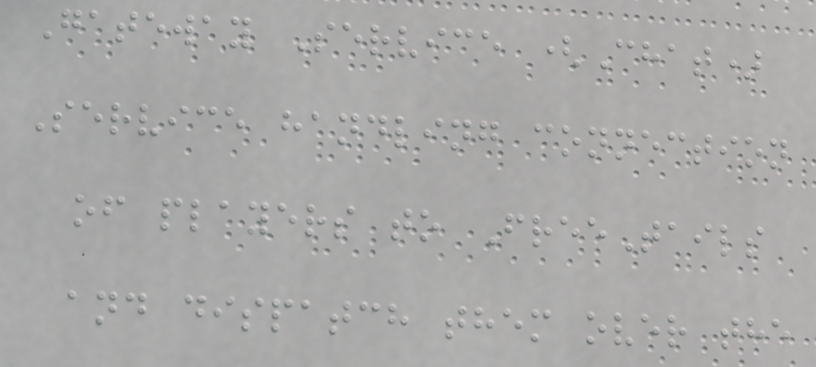Gateway Service (Chat)
Service handling connection
of players to FreeTails
and dispatch them over the
